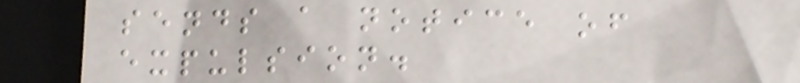sends a notice of
expulsion.
